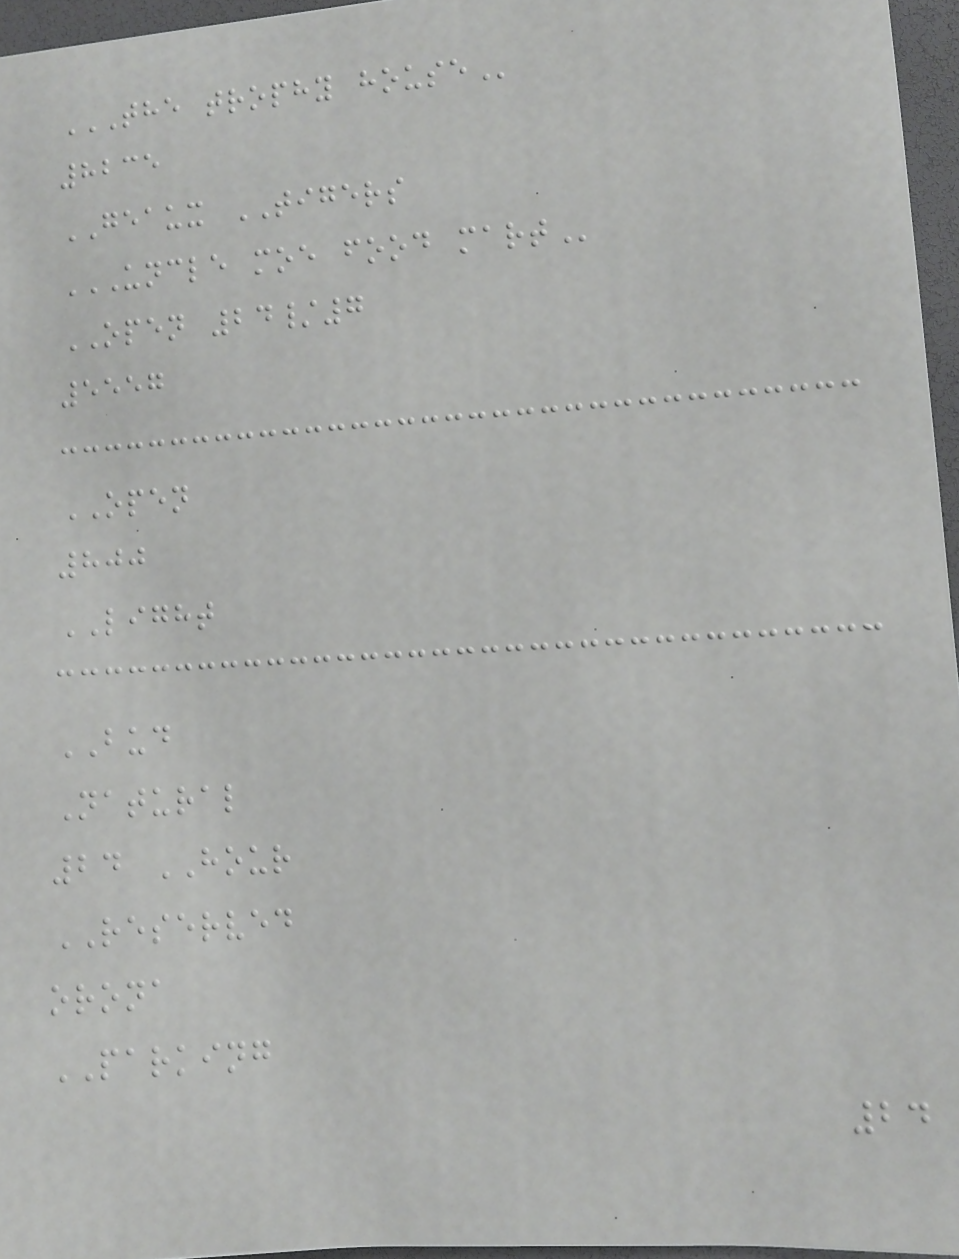THE TROPHY HOUSE
8235
GEAUX TIGERS
UNCLE MOE FOOD MART
OPEN 24/7
5557
OPEN
800
LIGHT
BUD
Natural
24 HOUR
RESERVED
orona
PARKING
24
